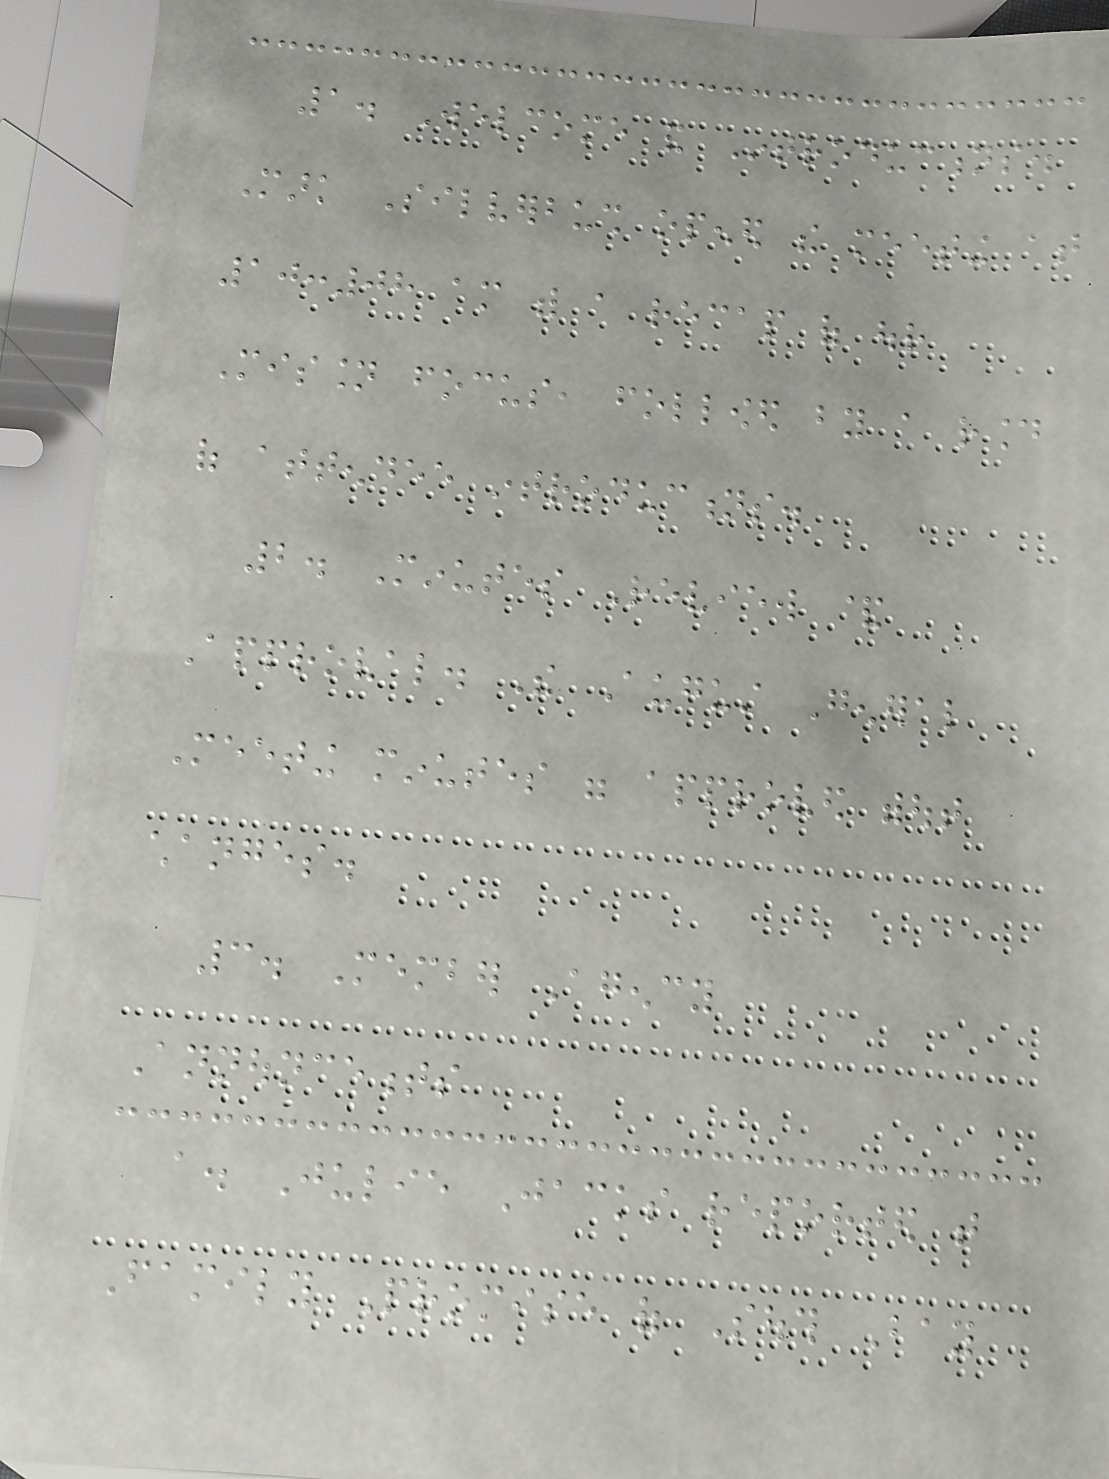1. Welcome and Introductions.
Mark Silverbush opened the meeting at
10:08 am with a recap of our
Mission focus, followed by a round
of attendee introductions.
2. Minutes Review &
Approval. The August General
Meeting minutes were approved without
changes.
3. Member Agency
Announcements
a. Julie Jacks reported that
Family Promise of South Bay
